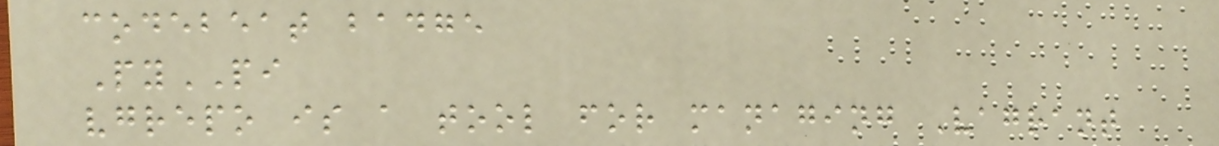codebeat badge
PyPI
vgrepo is a tool for managing Vagrant
